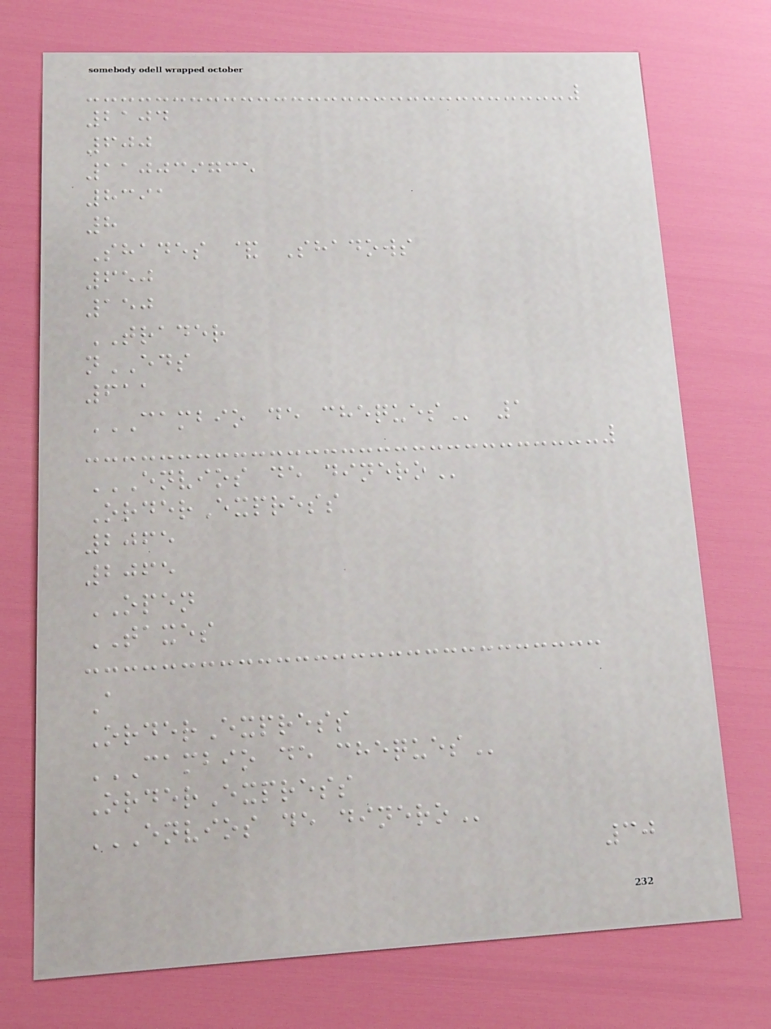2104
600
110039735
8391
8
Shades & Shadows
650
150
TRADER
nEDS
611
CAMBIO DE CHEQUES 1
ENVIOS DE DINERO
OrderExpress
2065
2065
OPEN
TAXES
A
OrderExpress
CAMBIO DE CHEQUES
OrderExpress
ENVIOS DE DINERO
30
